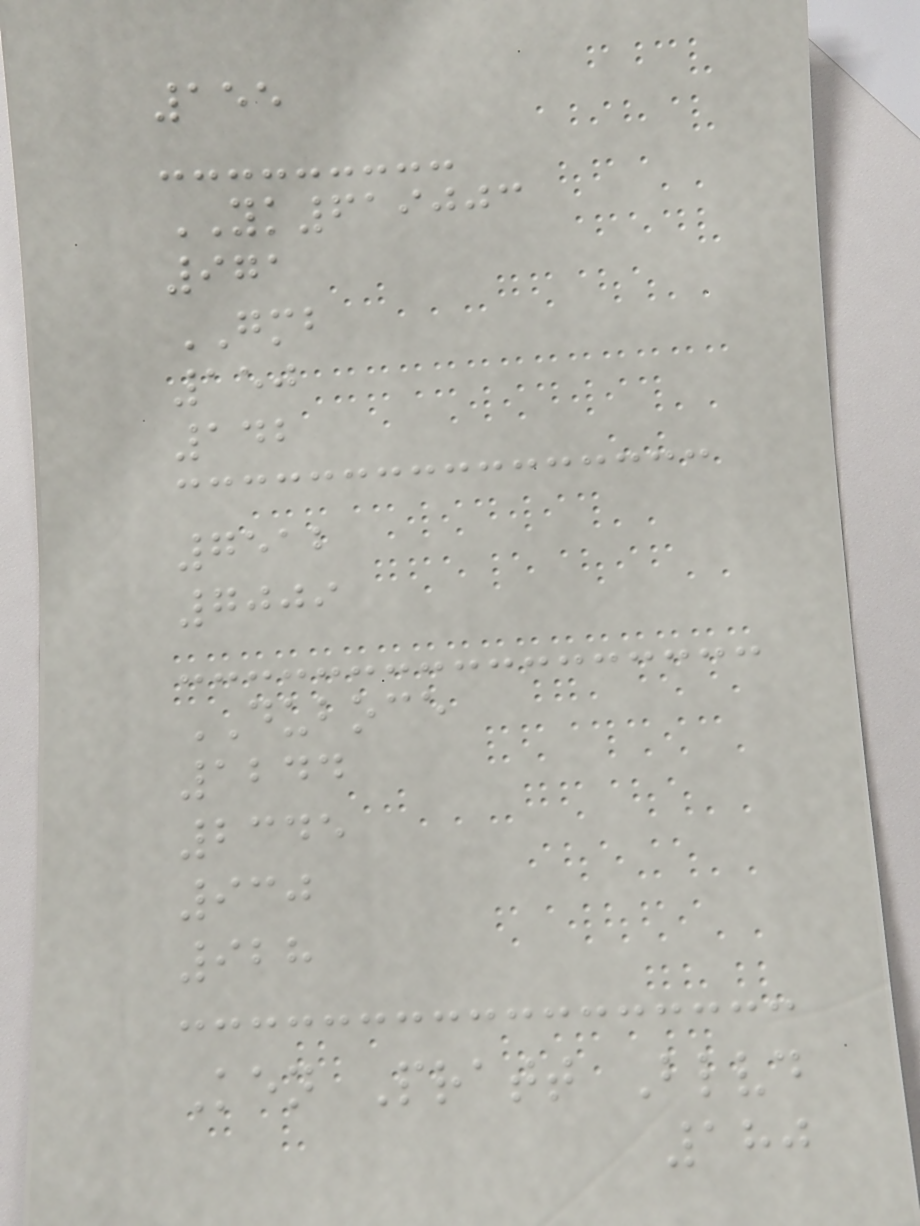155
YK619003
971
GMB
150
142
7512
7009
DUBOCE
1244
2345
930
928
Ken Pratt Blvd
180
